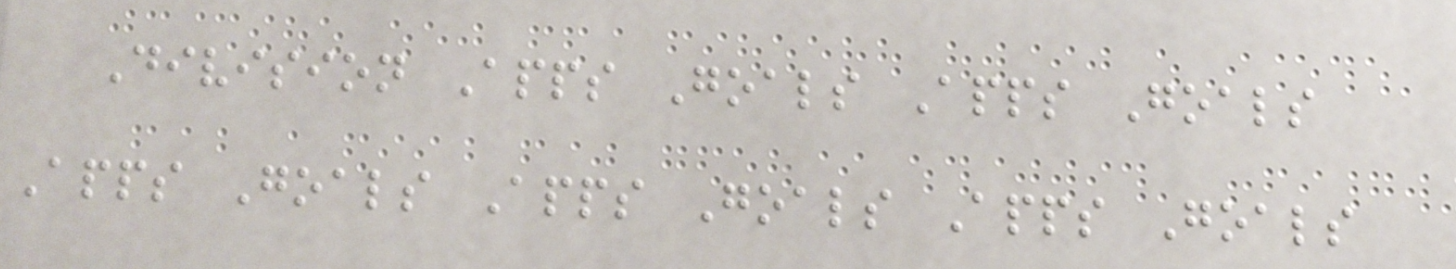Division Apps Goals Apps Goals
Apps Goals Apps Goals Apps Goals
